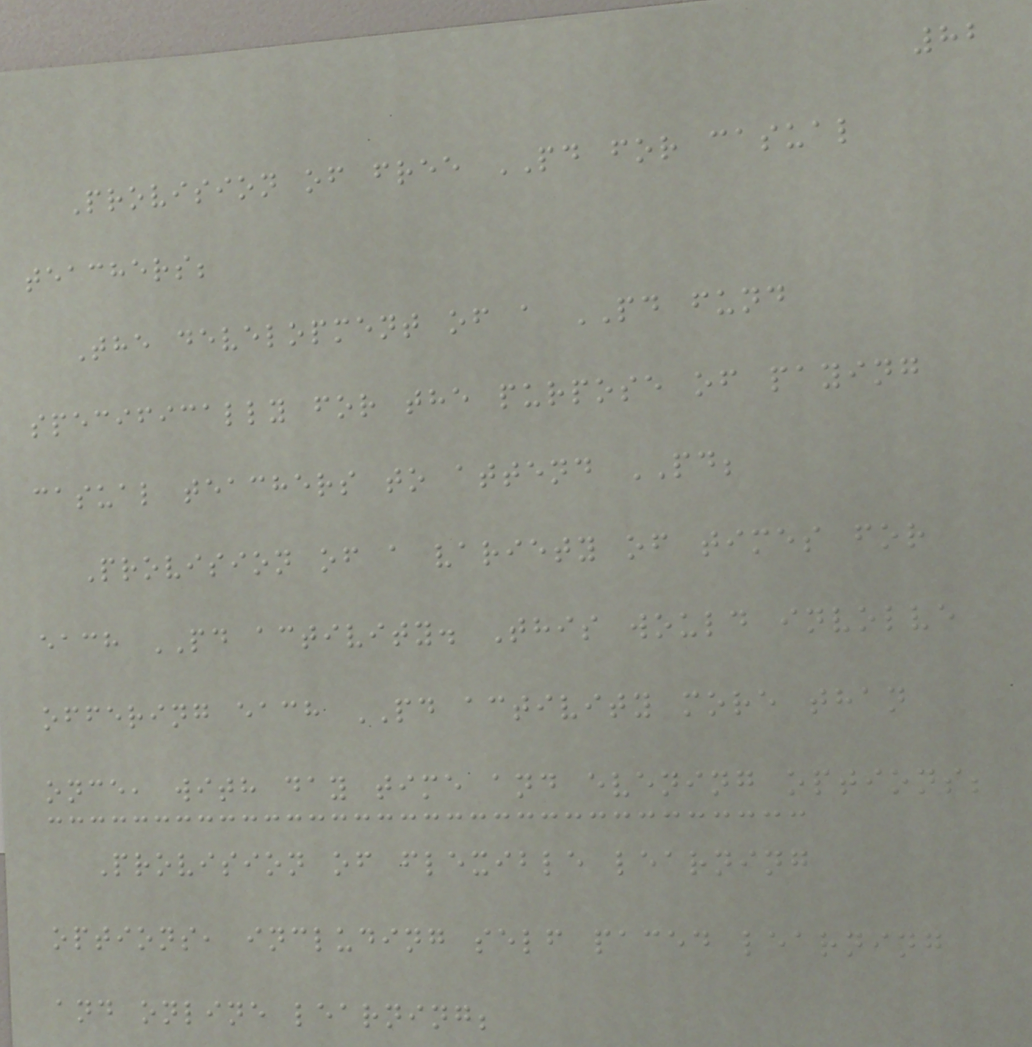82
Provision of free PD for casual
teachers;
The development of a PD fund
specifically for the purpose of paying
casual teachers to attend PD;
Provision of a variety of times for
each PD activity. This would involve
offering each PD activity more than
once, with day time and evening options;
Provision of flexible learning
options, including self paced learning
and online learning;
